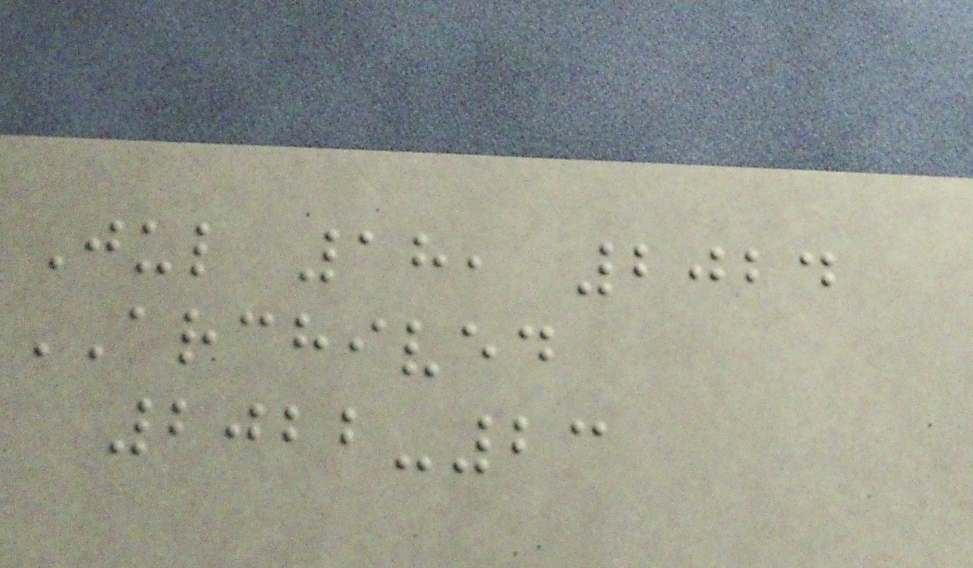Jul 18, 2024
ARCHIVED
2022-23
